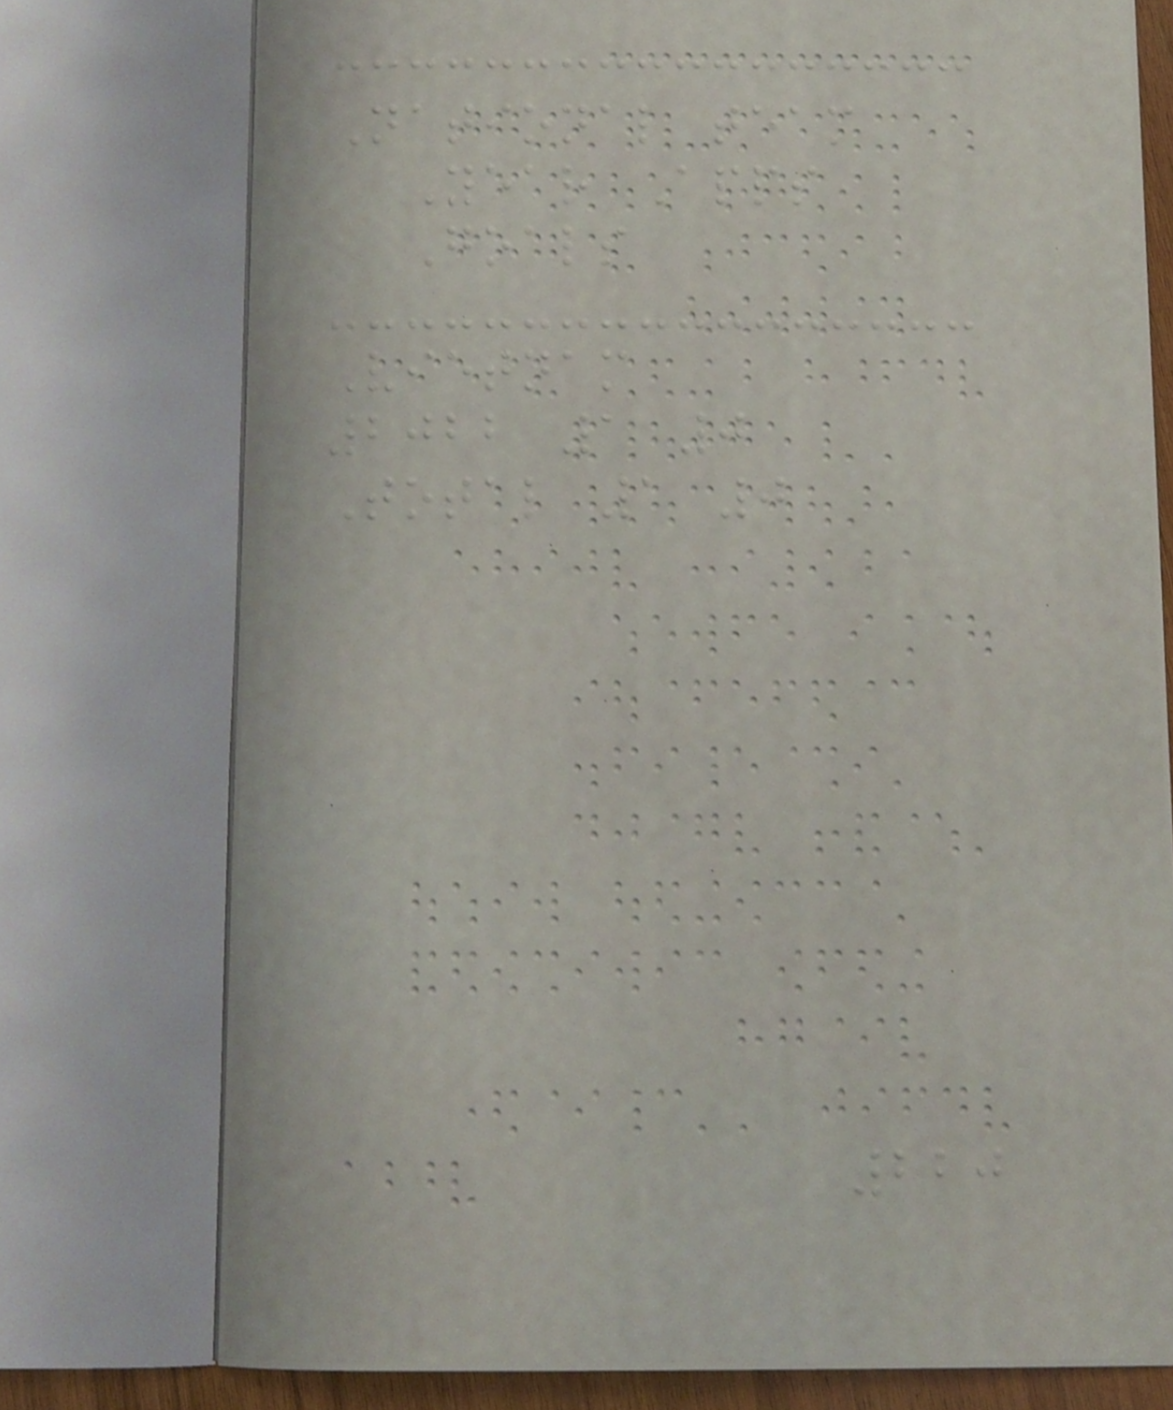National team
Year Apps
Goals
Vietnam
2022 1 0
Total 1 0
220
